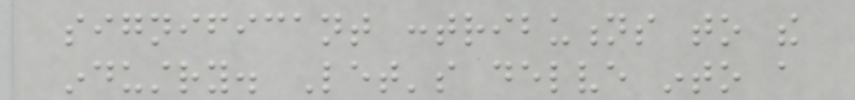significant contributions to the
industry. Let's delve into a
